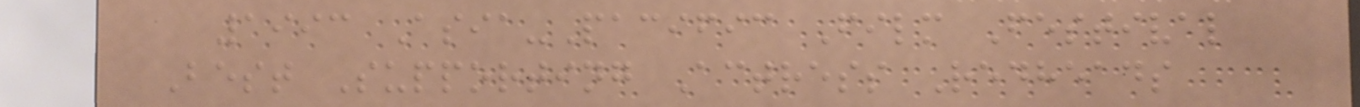1993 Asia-Pacific Film Festival
Best Supporting Actress Redheads
